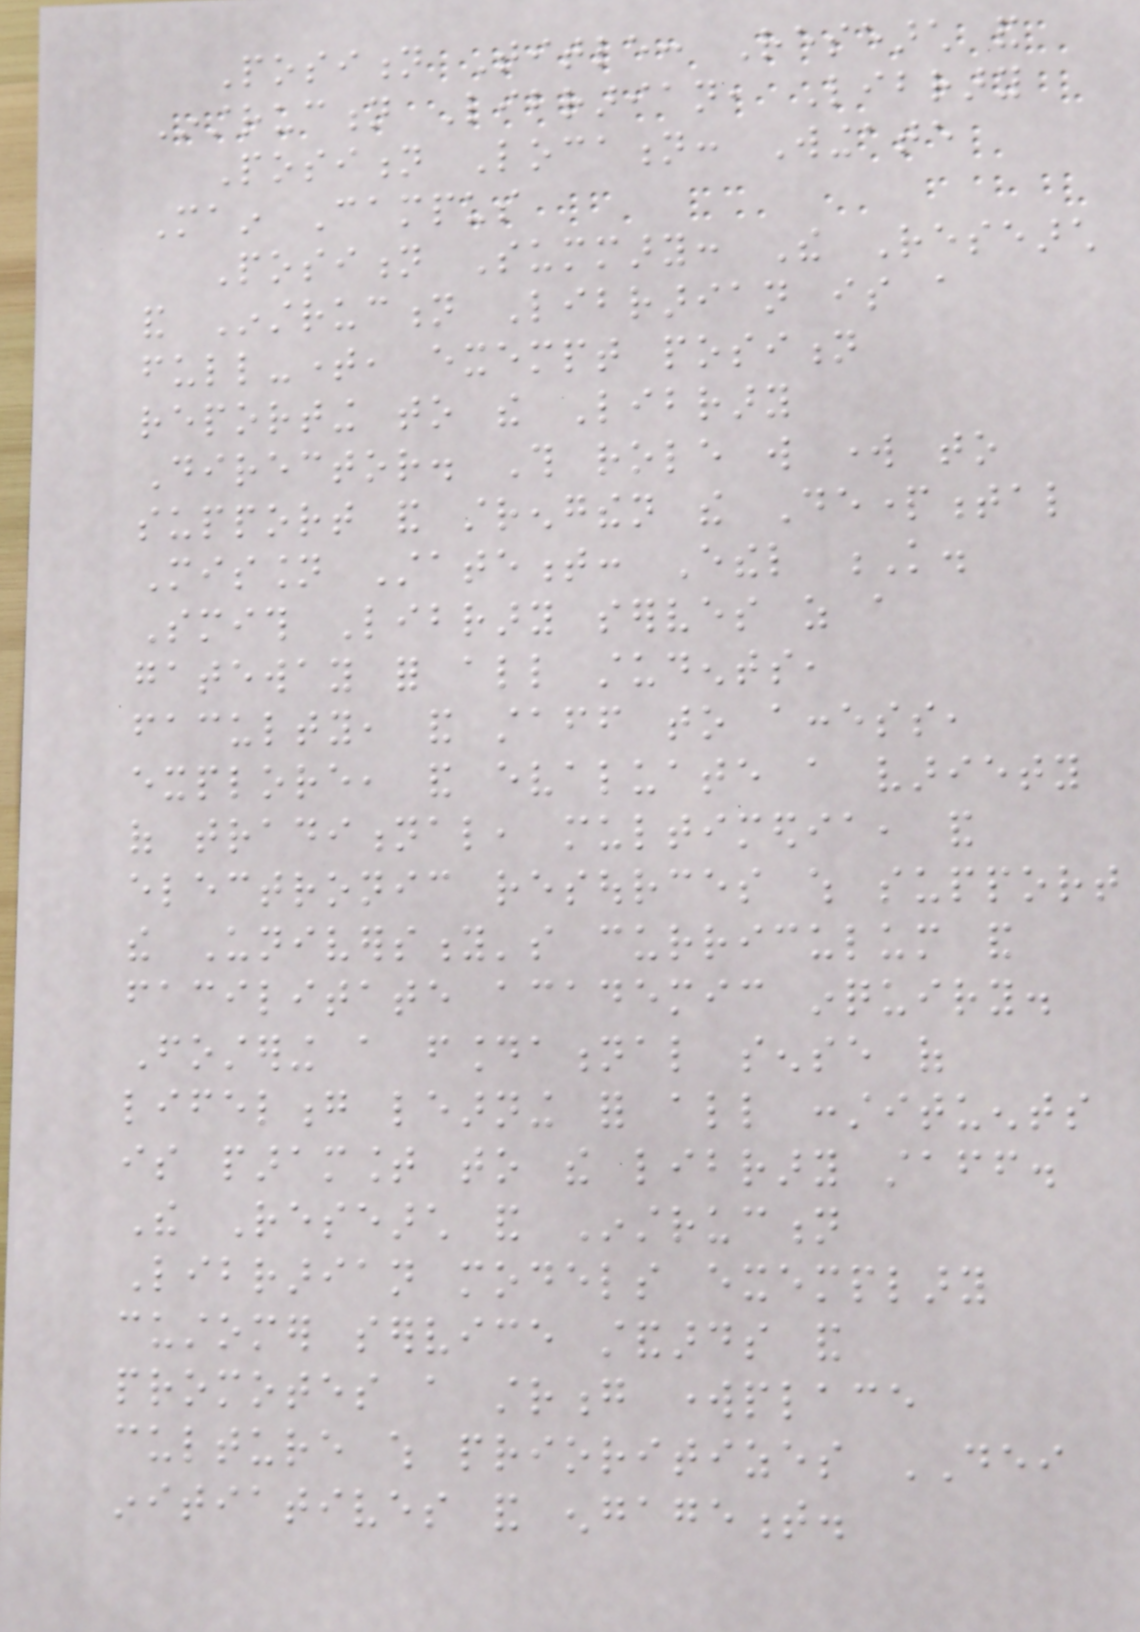Position Title: Research and
Instruction Librarian, Library
Position Location: Wingate
Main Campus
Position Summary: The Research
and Instruction Librarian is a
full-time, exempt position
reporting to the Library
Director. This role will work to
support and strengthen the Departmental
Mission Statement: Ethel K.
Smith Library serves as a
gateway for all students,
faculty, and staff to access,
explore, and evaluate a variety
of traditional, multimedia, and
electronic resources which support
the University's curriculum and
facilitate academic inquiry.
Fostering a foundational sense of
lifelong learning for all constituents
is paramount to the library staff.
The Research and Instruction
Librarian models exemplary
customer service standards and
promotes a strong workplace
culture which prioritizes DEI
initiatives and engagement.
